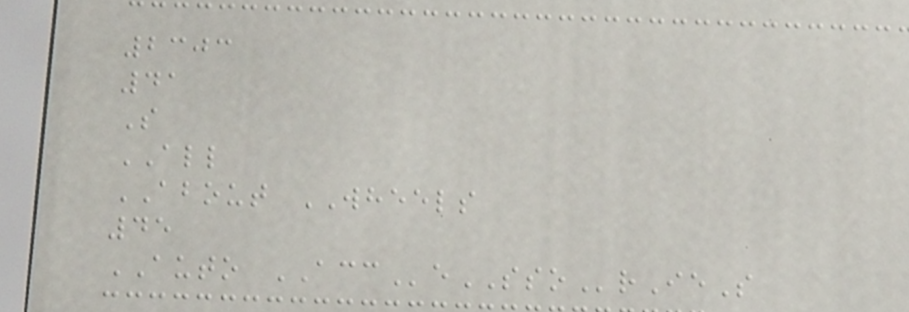2303
41
S
ALL
ABOUT WHEELS
45
AUTO ACCeSSOrIeS
